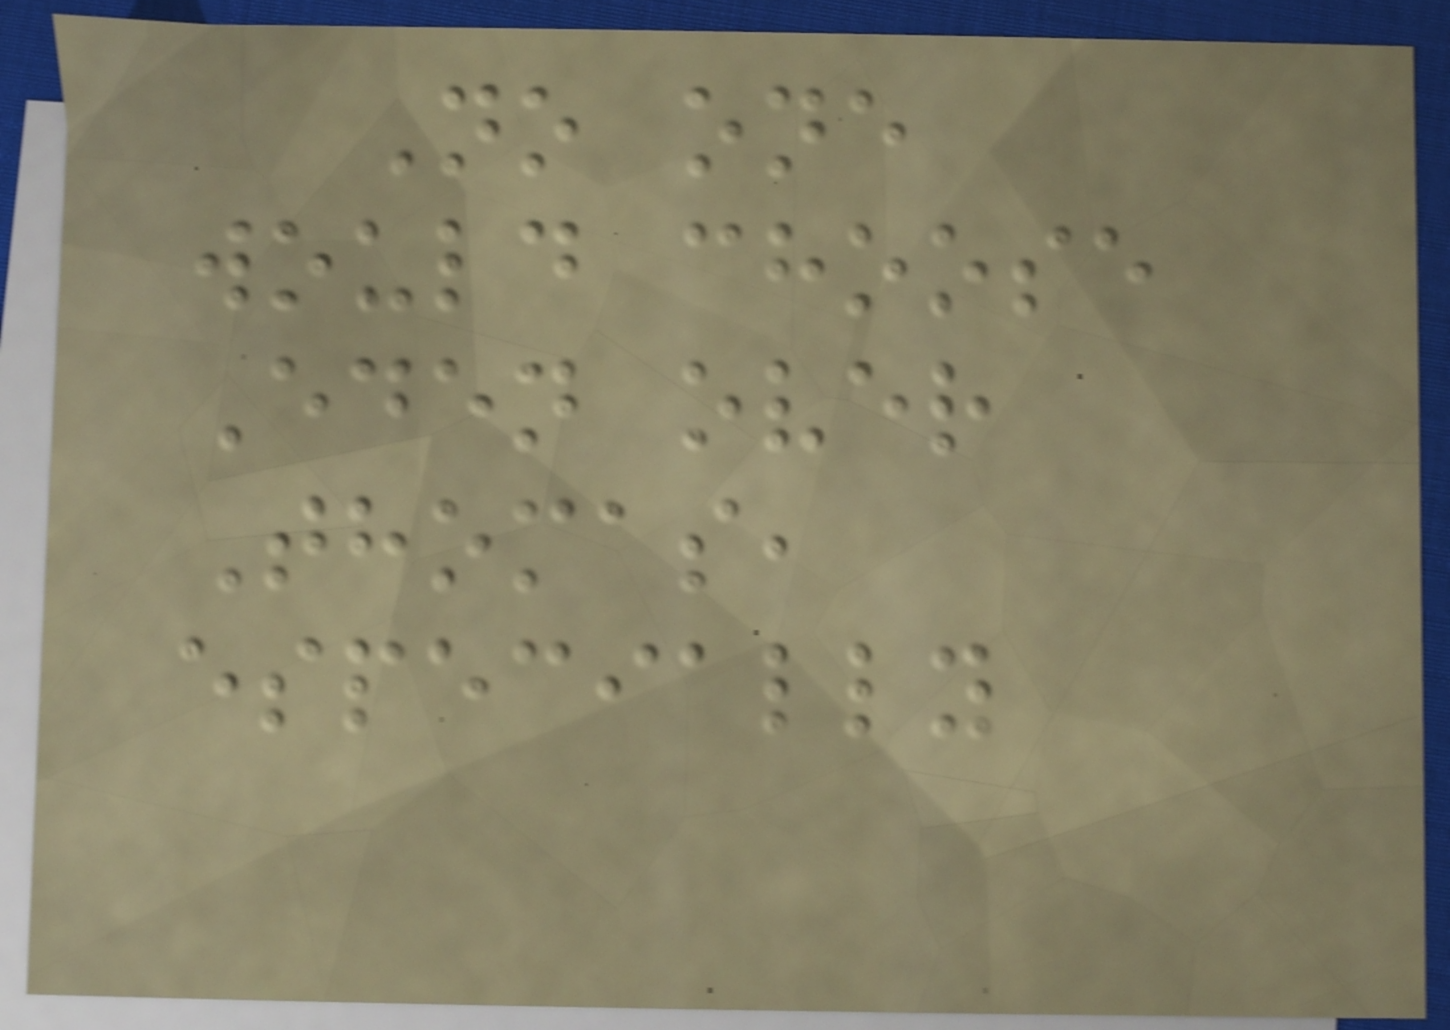No one
would choose
Eden over
Thomas,
especially
